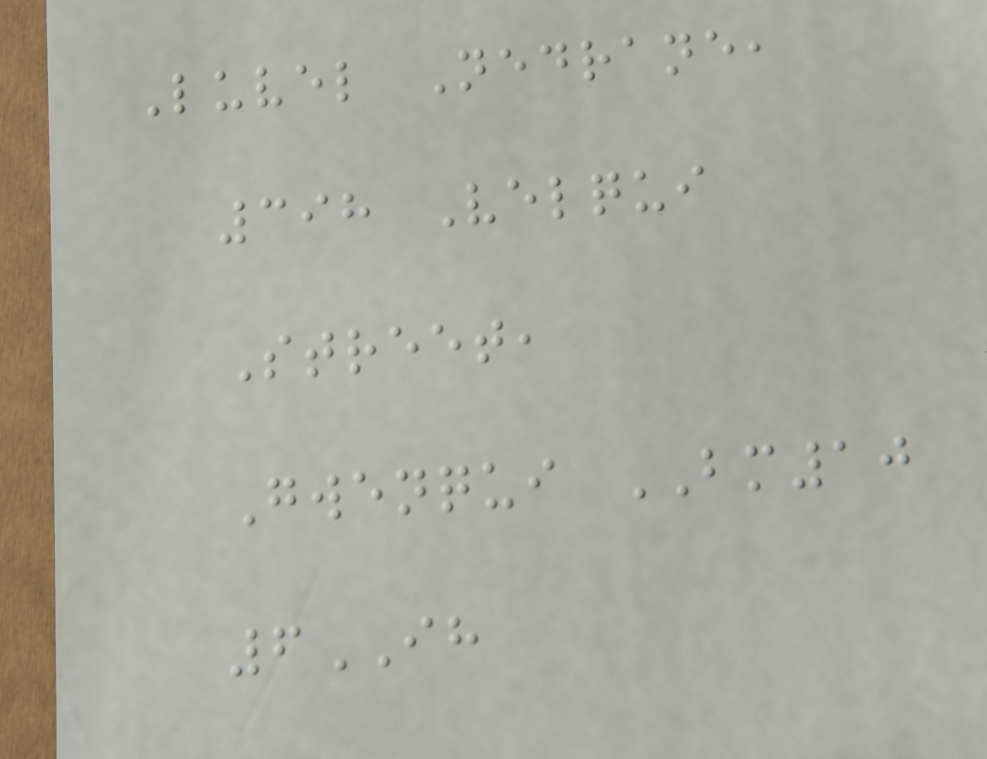Luvel Nedrane,
398 Velqui
Street,
Gwenqui BM10
6IH
